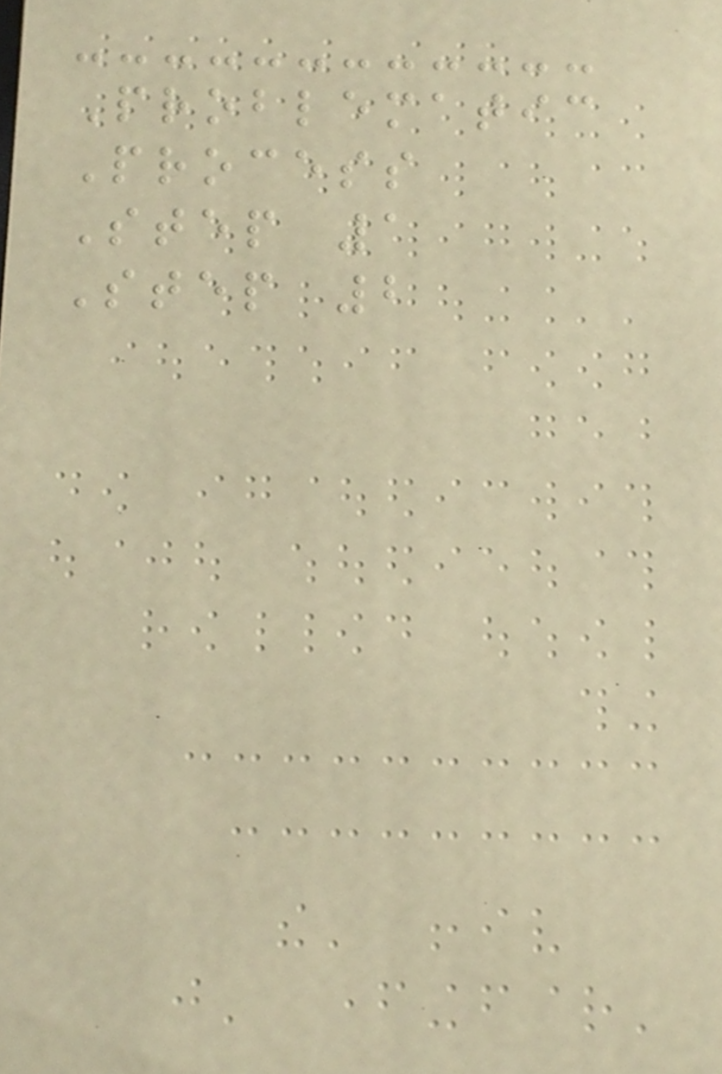Problematic
Process
Step 1
Step 2
